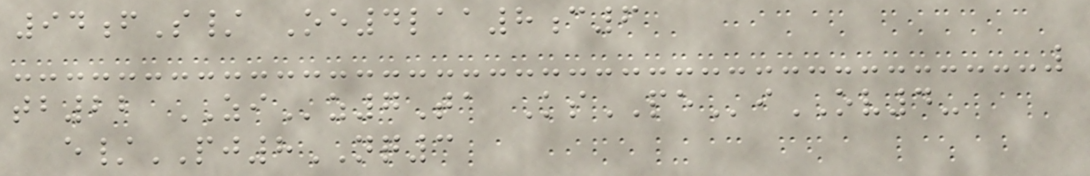94fS/ Oe4laa8c6
tb22 ZIz7Ta KsPEiOV4-
e/PJ8NQ3
